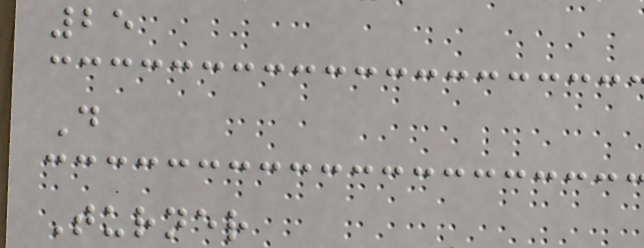25
D
Turner
